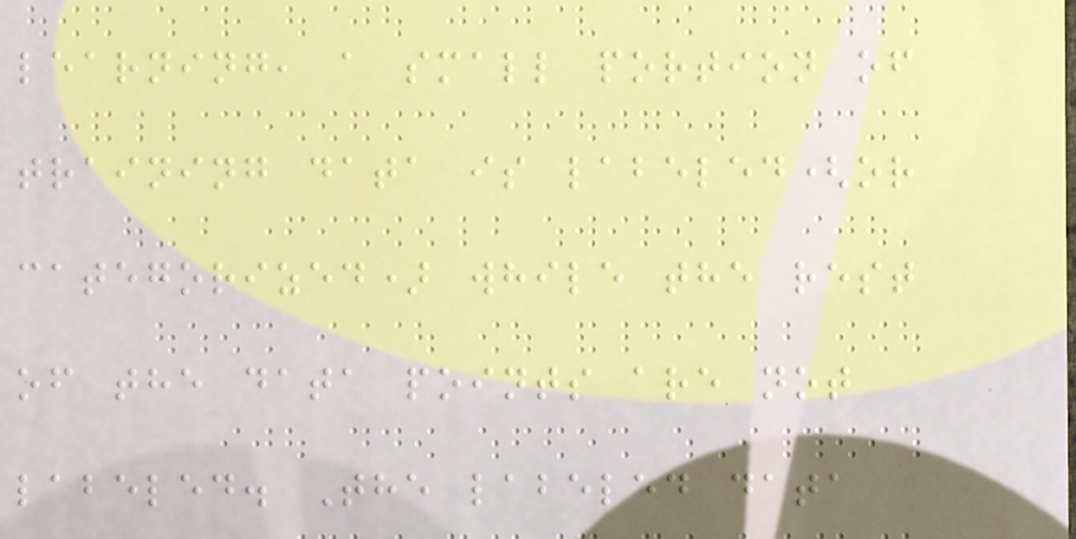learning, a small portion of
training data is labeled(or
categorized) while the rest
of the data points are not
labeled. The labeled data
